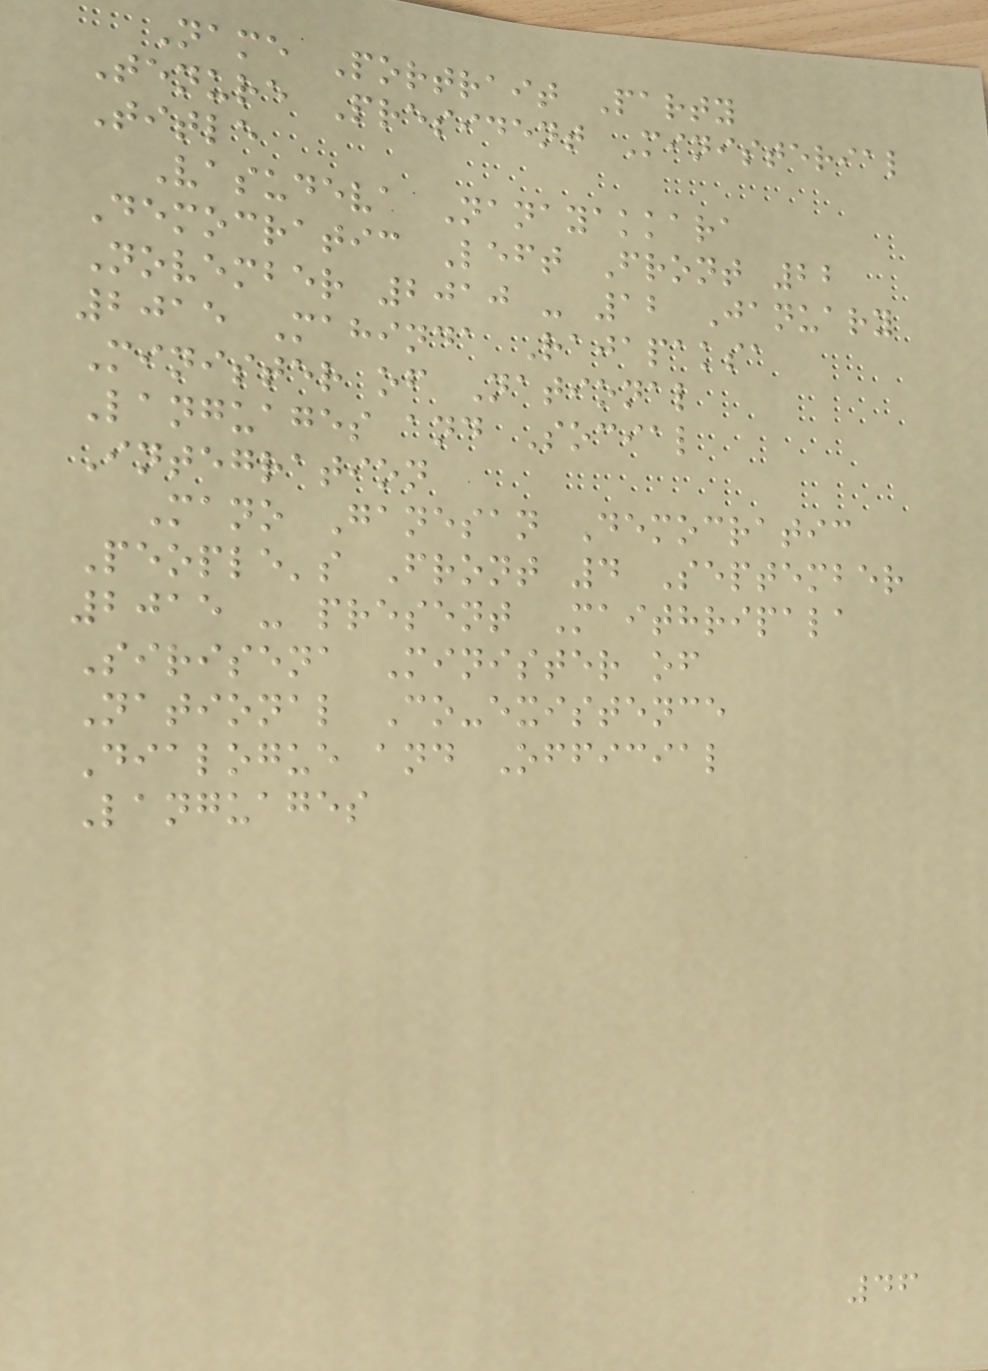Name Portrait Party
Tenure President Ministerial
Title
Vasudeva Nanayakkara
Democratic Left Front 22
November 2010 - 12 January
2015 Mahinda Rajapaksa
Minister of National
Languages and Social
Integration
Mano Ganesan Democratic
People's Front 4 September
2015 - present Maithripala
Sirisena Minister of
National Co-existence
Dialogue and Official
Languages
46
